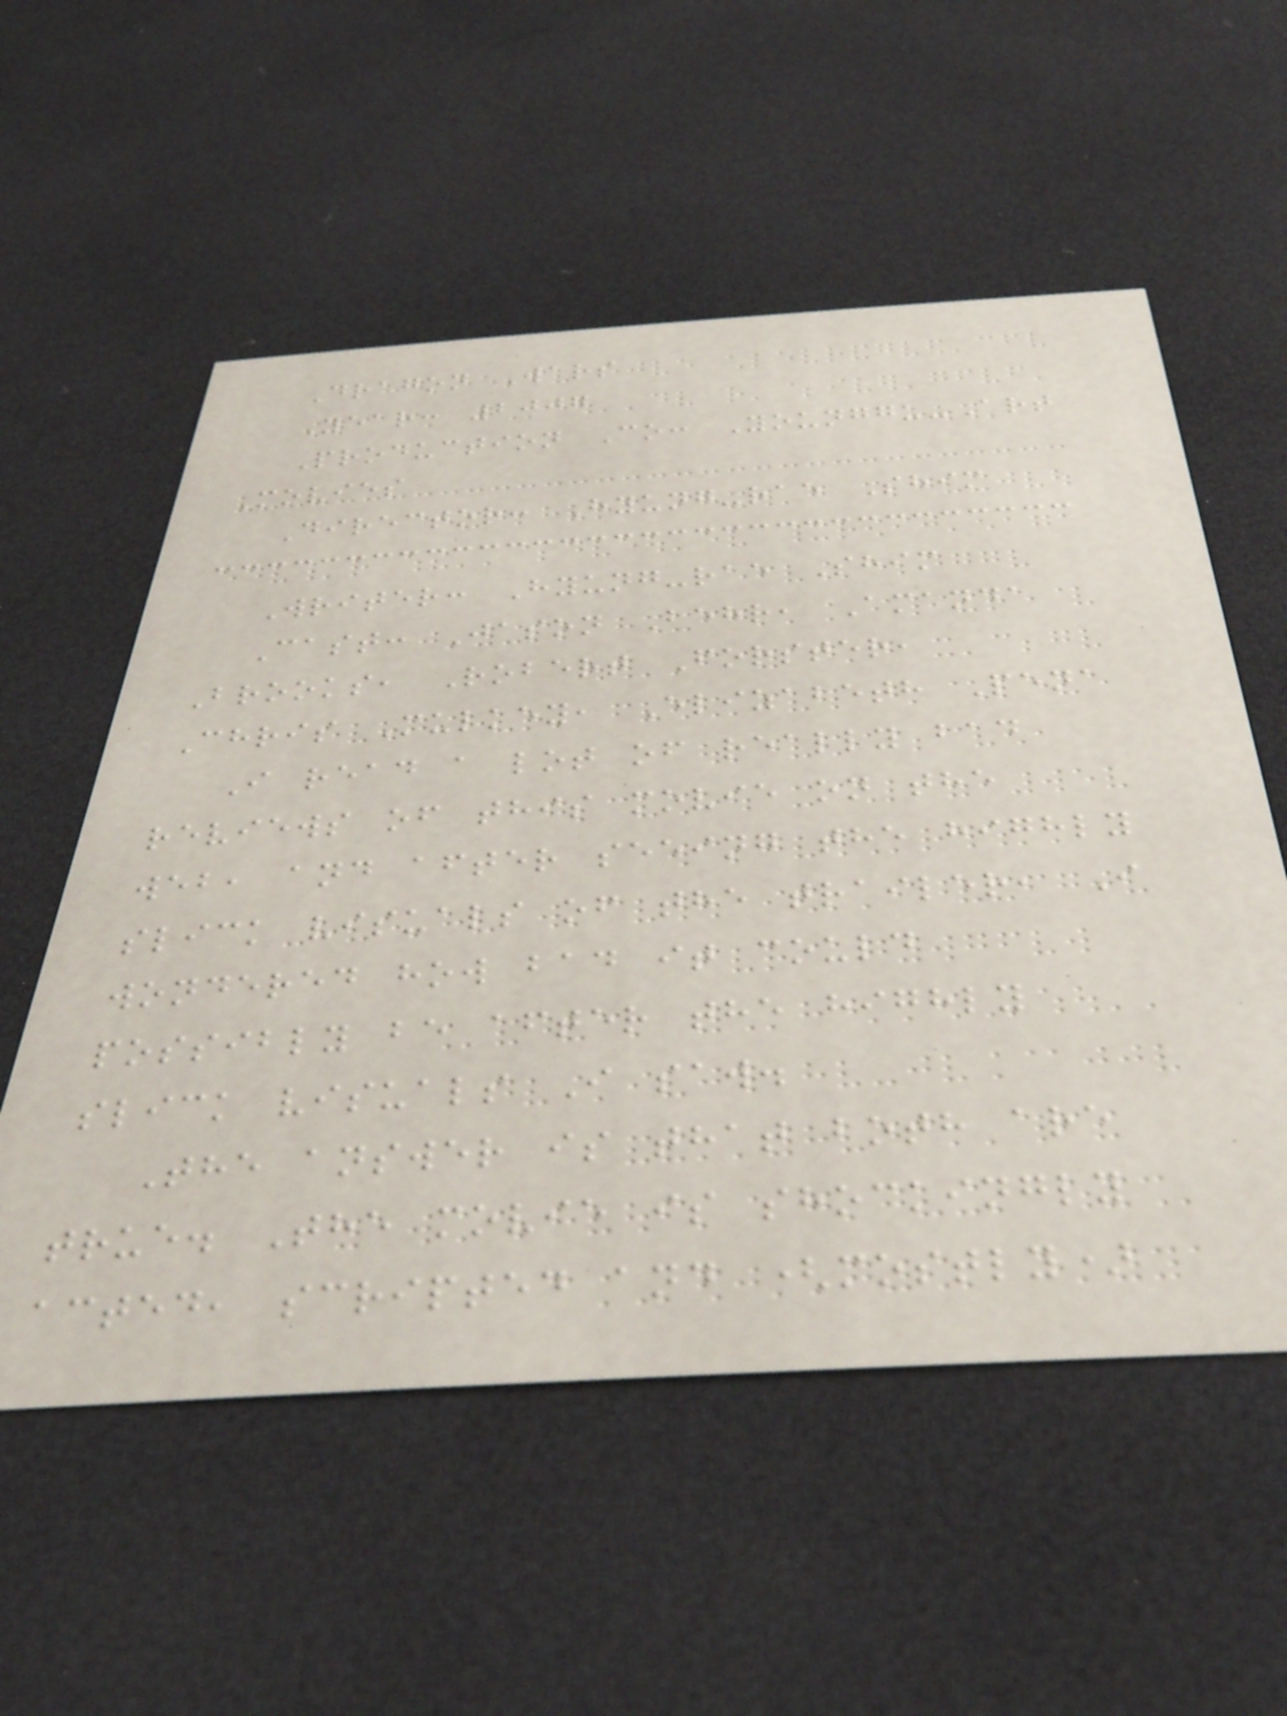Dragon Wars
Year: 2007
Production Co: Younggu-Art
Movies
Director: Hyung-rae Shim
Writer: Hyung-rae Shim
Cast: Jason Behr, Amanda
Brooks, Robert Forster,
Chris Mulkey, Elizabeth Pena
I read a lot of really bad
reviews of this movie on the
web, and after seeing the highly
slick visuals of the trailer, I
wondered how bad it could
possibly be after the highly
slick visuals I saw.
The answer is that both are
true. The movie is shockingly
acted, scripted and (mostly)
